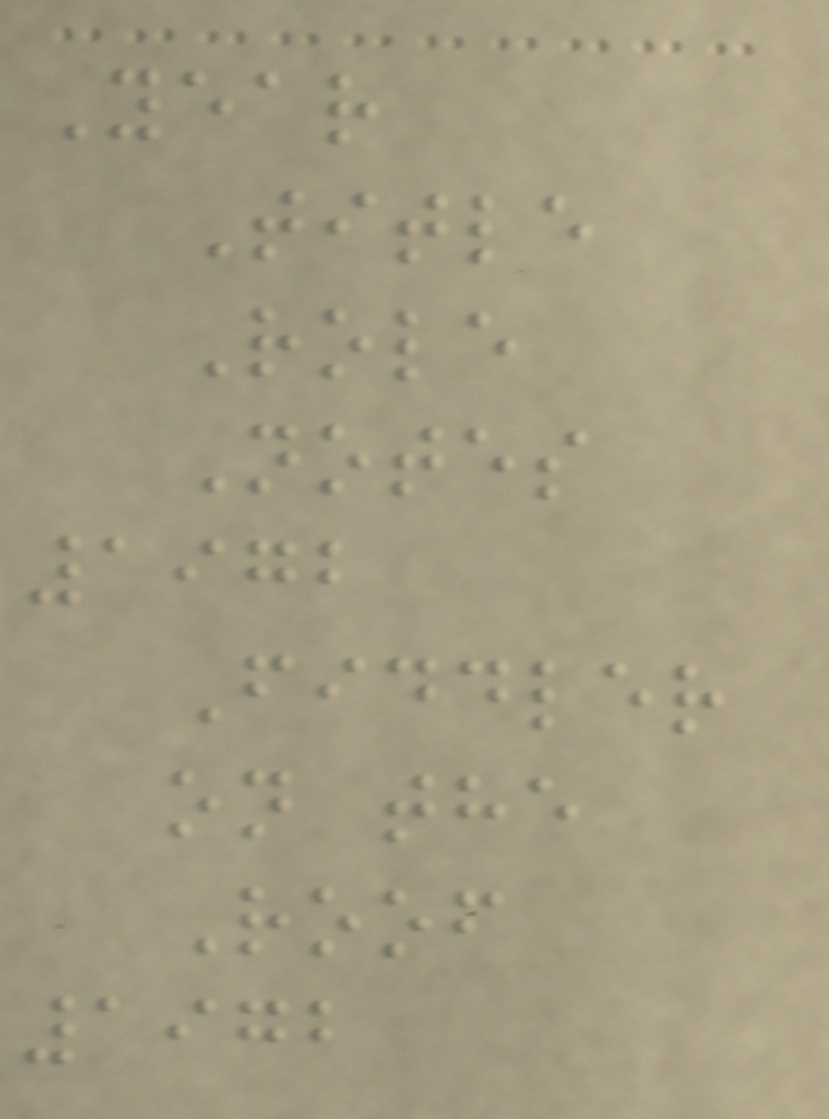Year
Title
Role
Notes
1972
Fiddler
on the
Roof
1972
